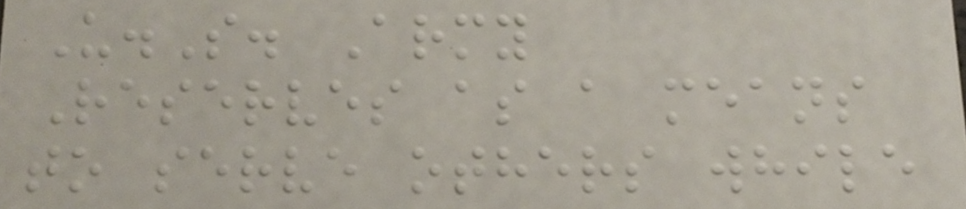U.S. Army
Reserves as a means
to serve others while
